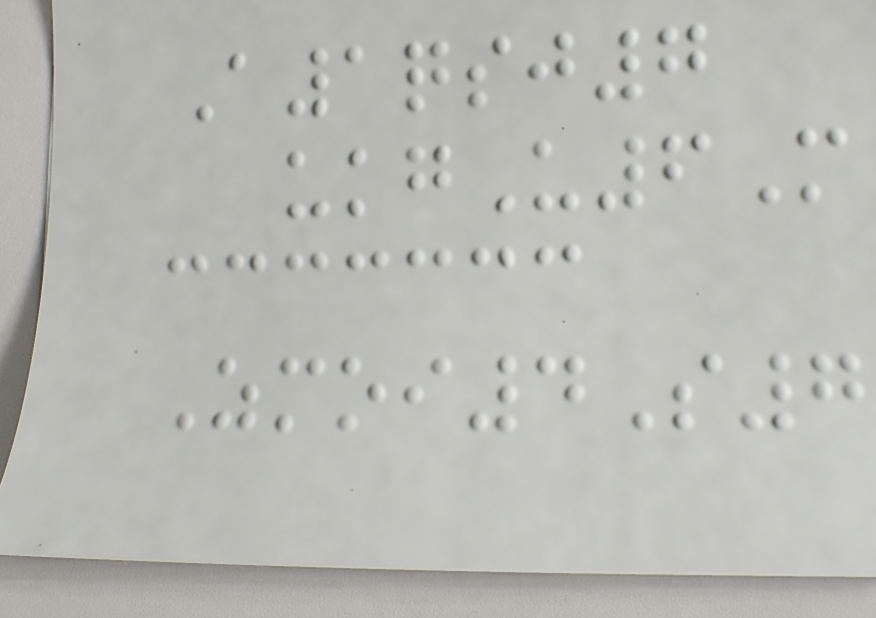A1qsj7
ukgU6M
Zmoi4S7
